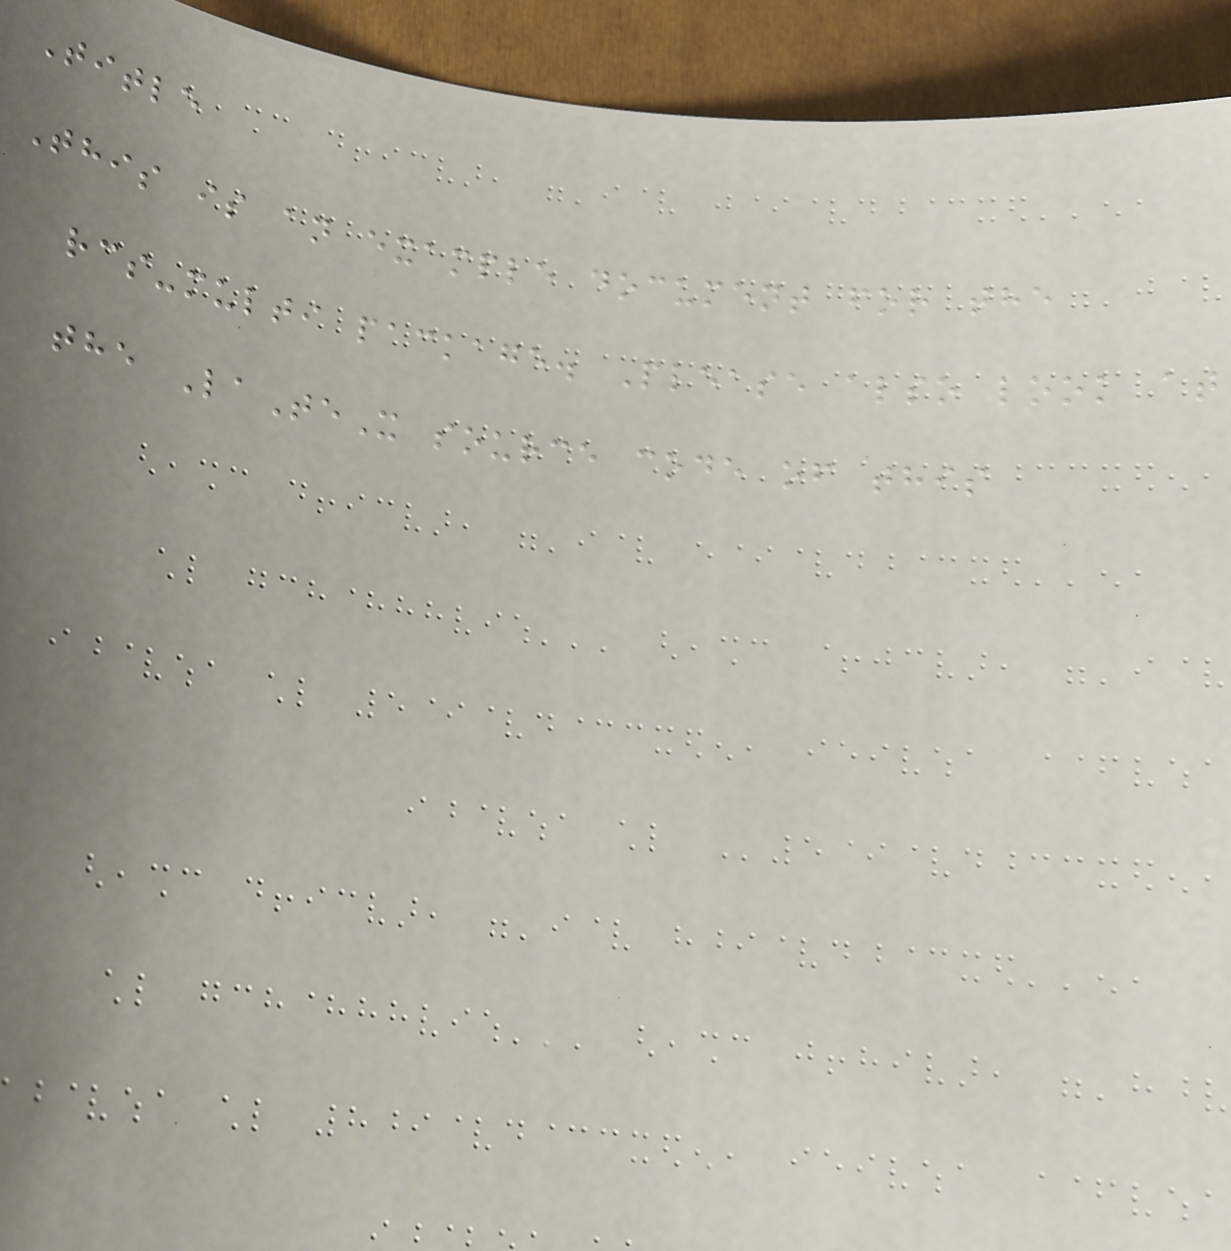Title
This is an example document for the
rcs-multi package. Please also look at
the LaTeX source code of this
